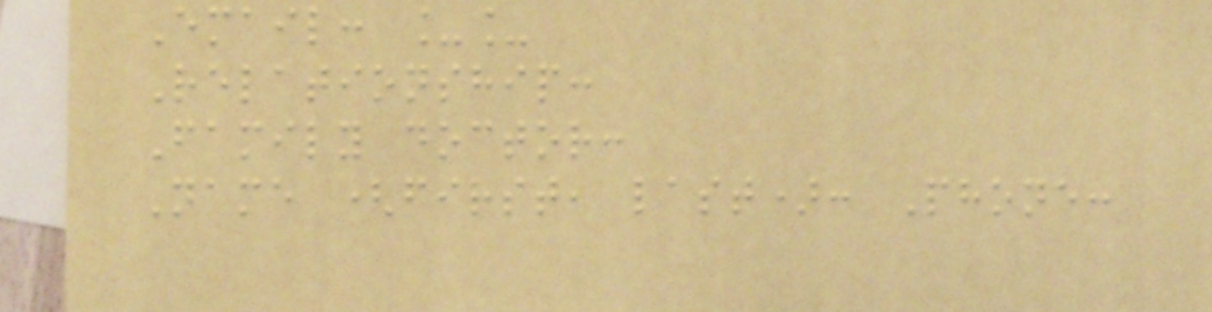Email: __
Relationship:
Family doctor:
Name (first, last): Phone:
